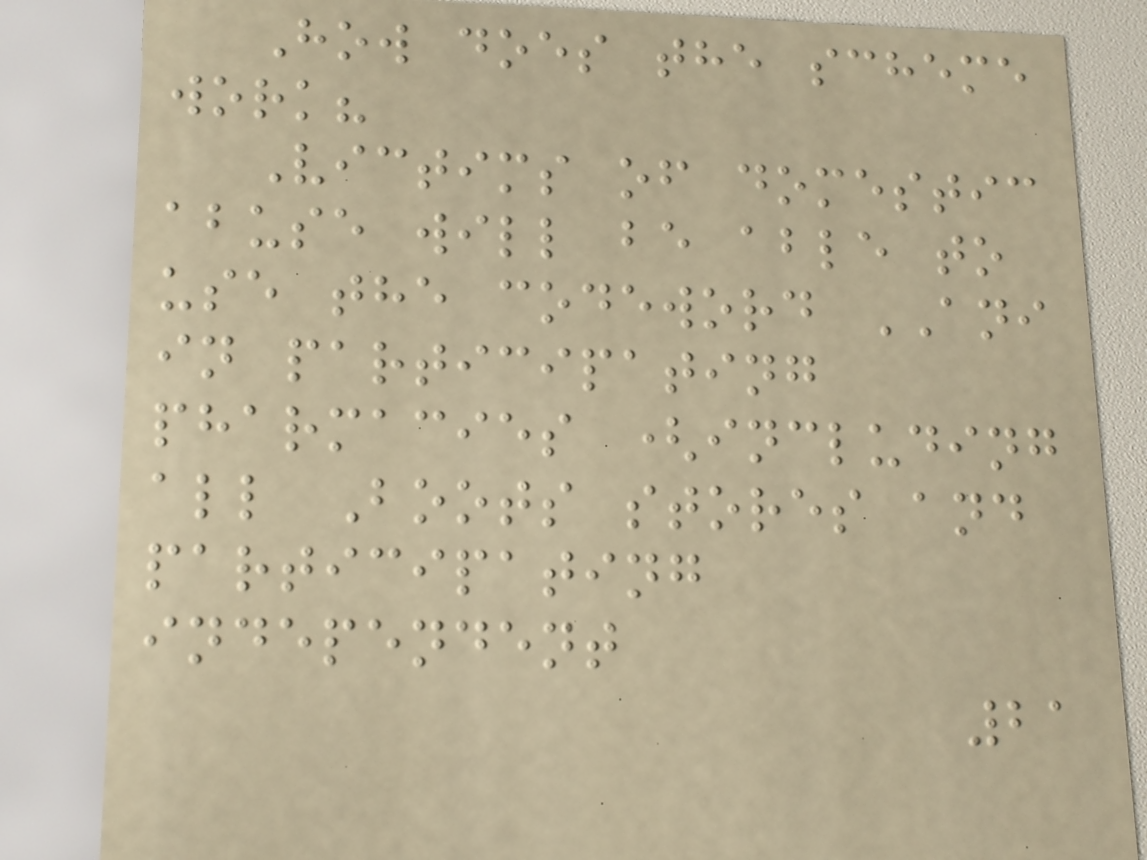How does the scheme
work?
Victims of domestic
abuse will be able to
use the codeword ANI
in participating
pharmacies (including
all Boots stores and
participating
independent
21
